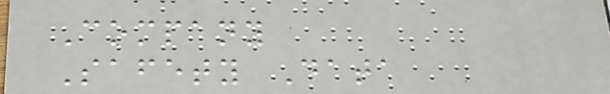Company
Safety Data
